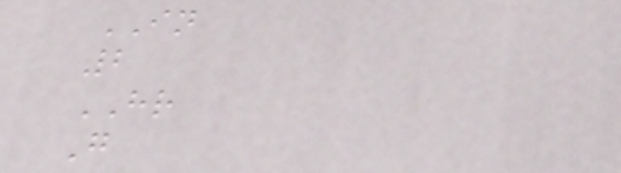IN
2
HR
G
